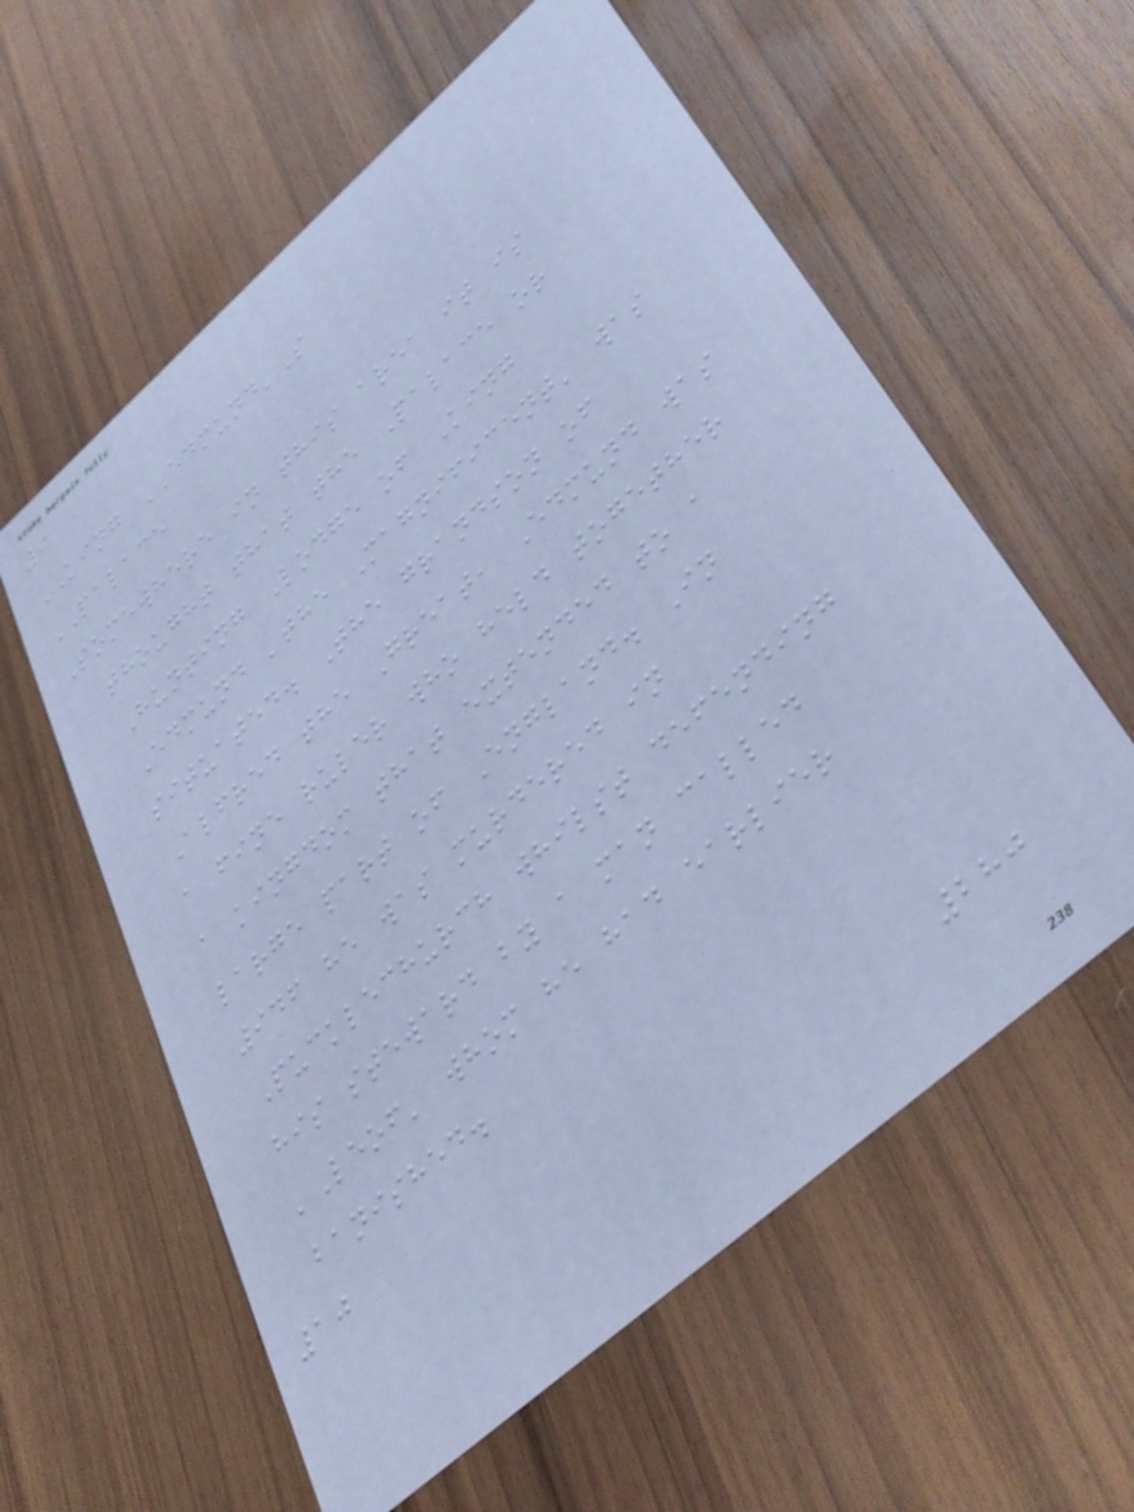9
KING EDMUND'S
PALACE
Somewhere in this area it is
thought that the Palace or
Hunting Lodge of King
Edmund 'the Magnificent' was
situated. The grandson of
Alfred the Great, Edmund was
a fine ruler who held together
a kingdom that extended to a
large part of England. In
946 he was murdered in
Pucklechurch whilst defending
his steward by a man called
'Leof' whom he had earlier
banished.
10
280
